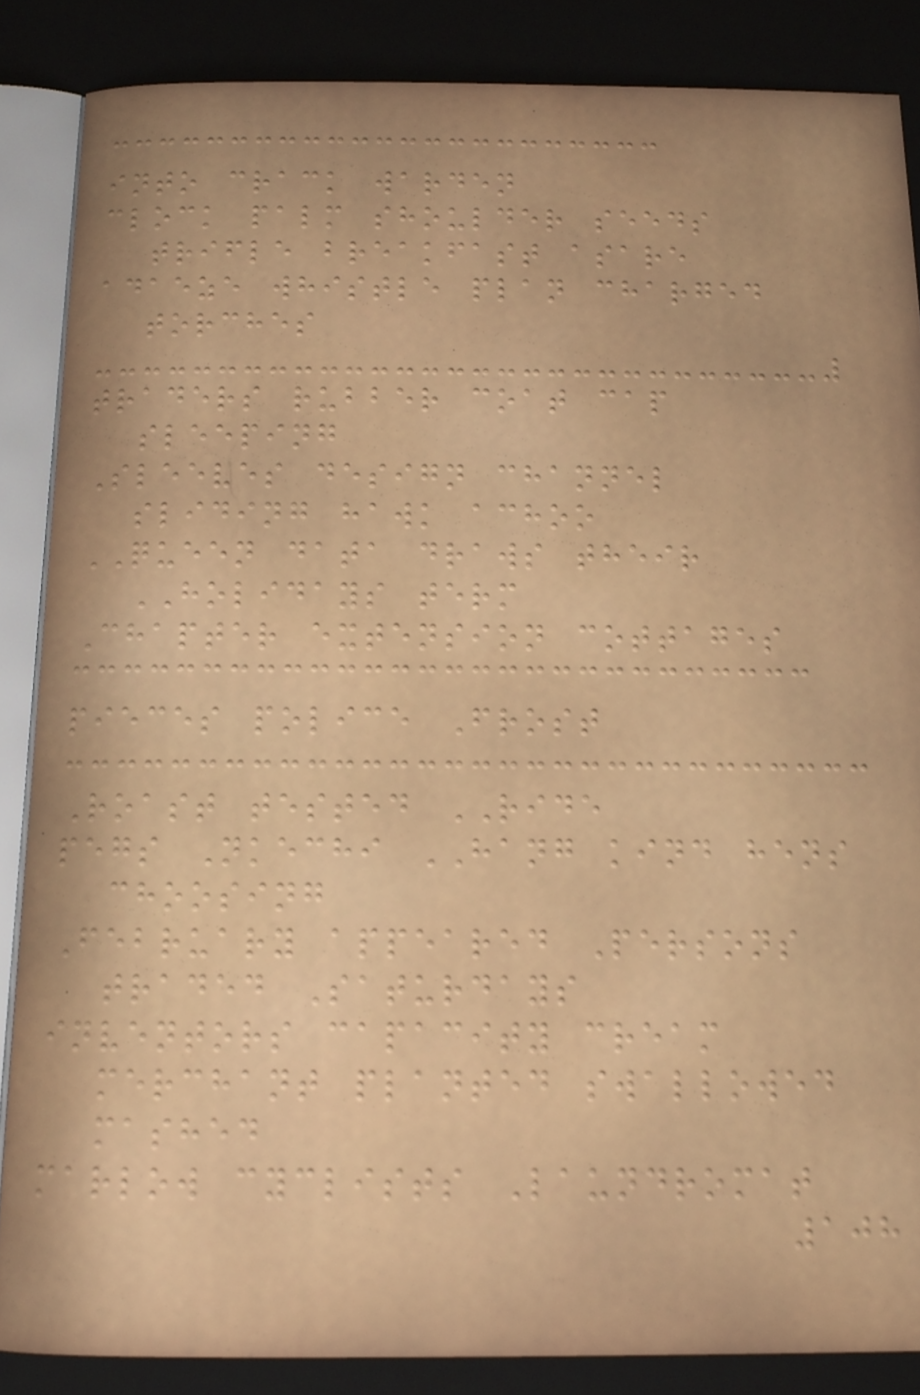into crack warden
clock palm shoulder seeds
trifle breakfast asare
adaeze whistle plan charged
torches
traders rubber coat cap
sleeping
Sleeves design channel
sliding hawk achoo
QUEEN data draws their
HOLIDAYS term
Chapter extension cottages
pieces police Frost
Roast tested RIDE
pegs Nkechi HANG kind hens
choosing
February appeared Persons
traded Saturdays
inventors capacity cream
merchant planted swallowed
mashed
marlow cyclists Laundromat
108
